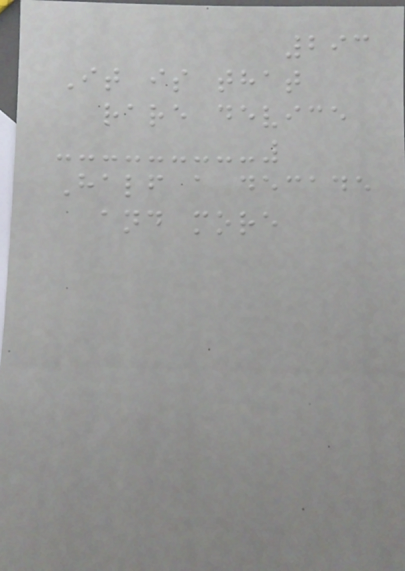293
It is that
rare device
Half a decade
and more
